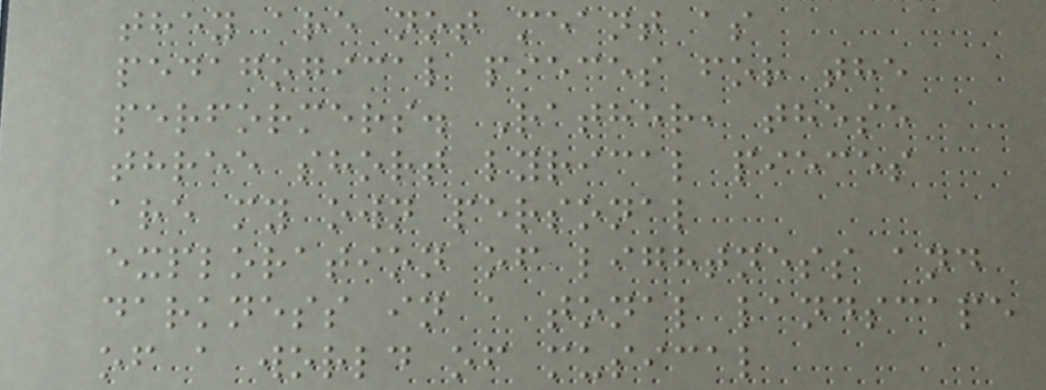they are not meant as
pedagogical pieces for the
performers. Rather, these
three short lyrical pieces
are my own personal
exploration of lightness and
darkness in a tonal landscape
of a world of musical
